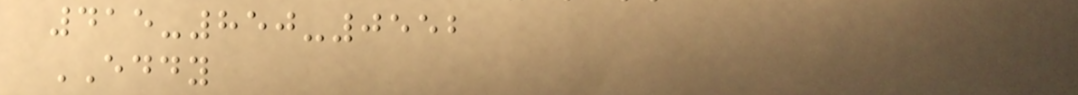415-850-0552
EDDY
